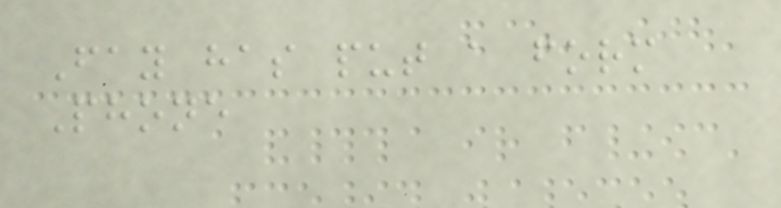Fay has put a form
Phone
